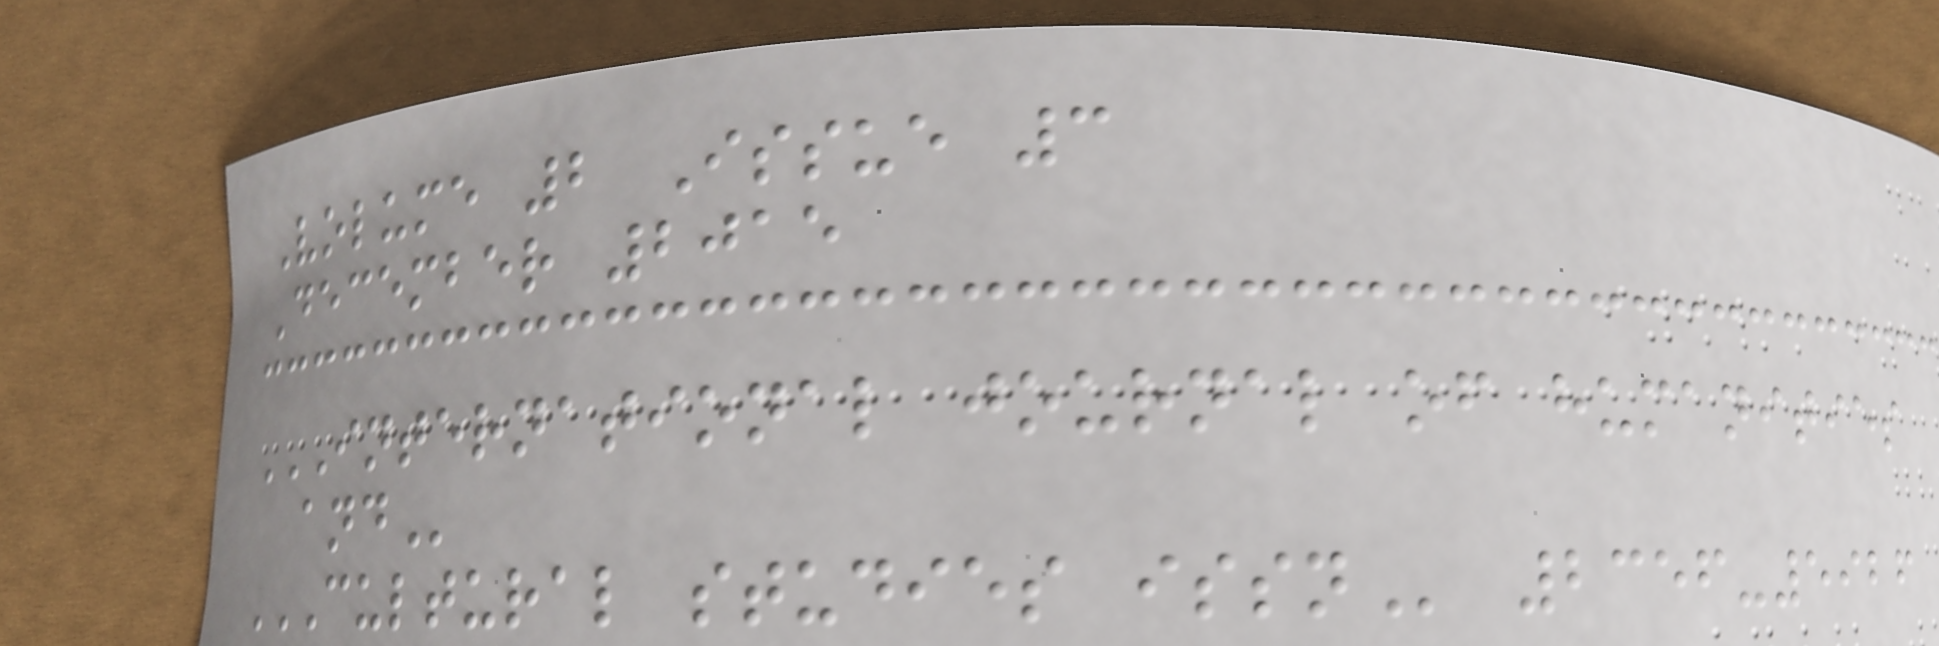Volume 2 Issue 3
December 2015
INTERNATIONAL JOURNAL OF HUMANITIES
AND
CULTURAL STUDIES ISSN 2356-5926
